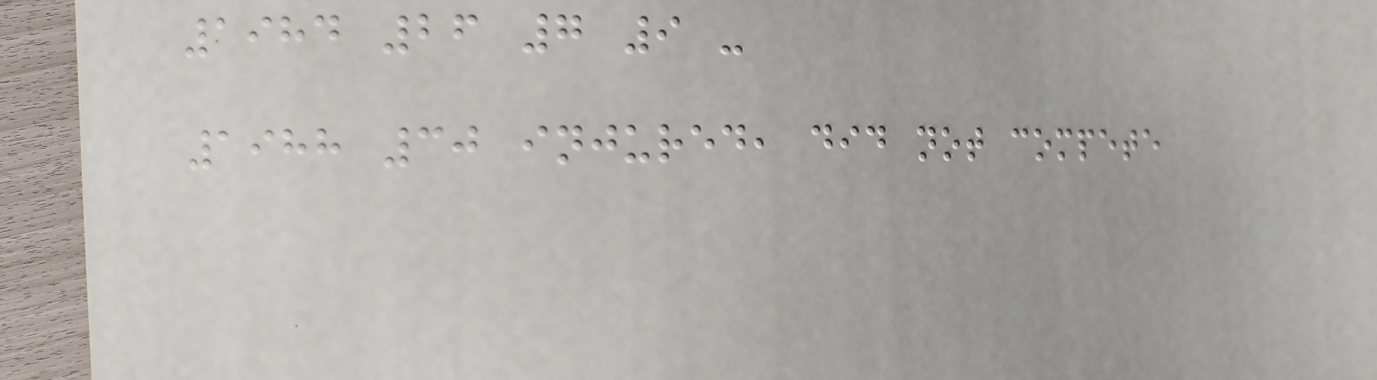1984 26 7 9 -
1988 30 injured, did not compete
